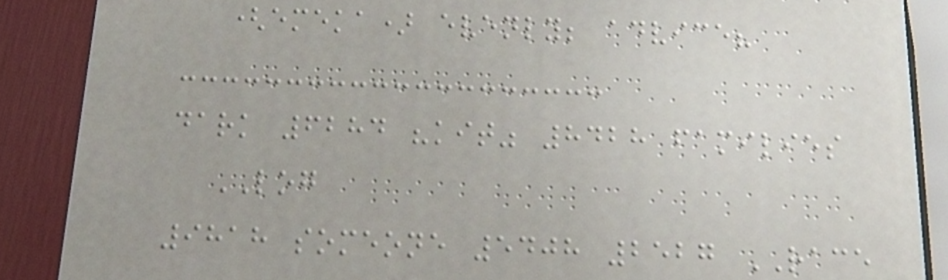(emeka) evenly; advice?
dark 6284 "kit" 8428 families
LOG
9818 someone 5408 2527 RACE
